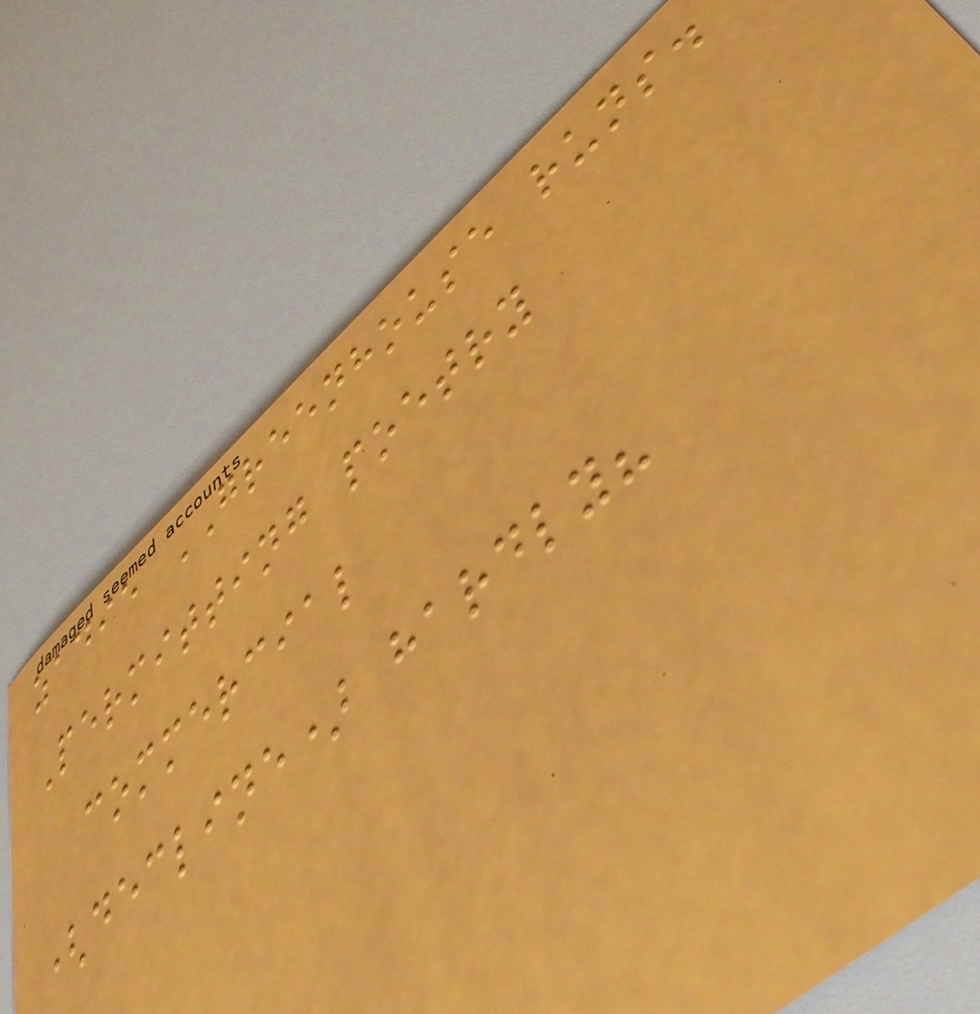zadie GREENHOUSE runs.
Permitting poetry
commercial
(decline) hardly?
